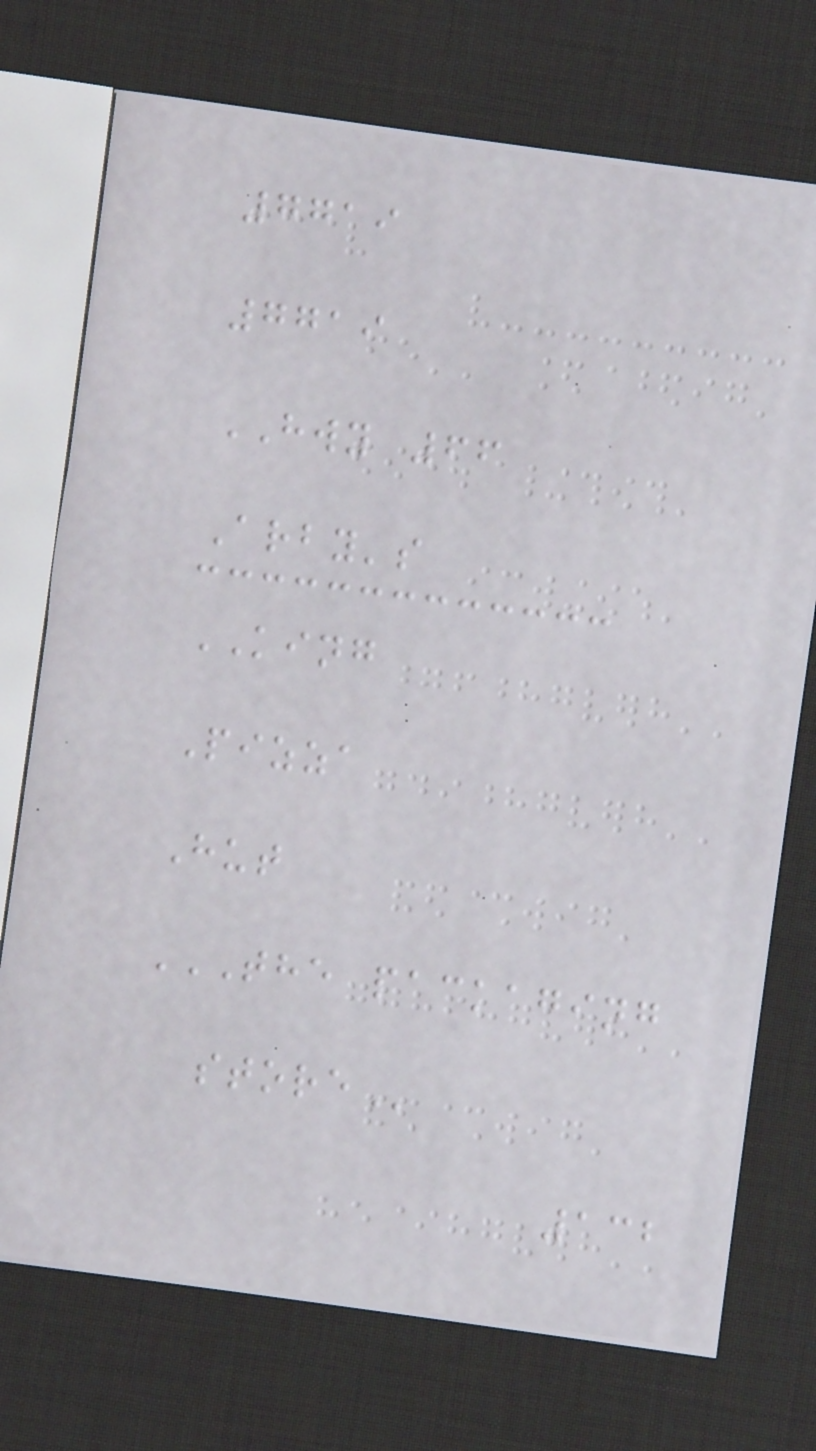7719
7719
HWY 66
Arby's
KING
Pizza
Hut
THE PACKAGING
STORE
132
